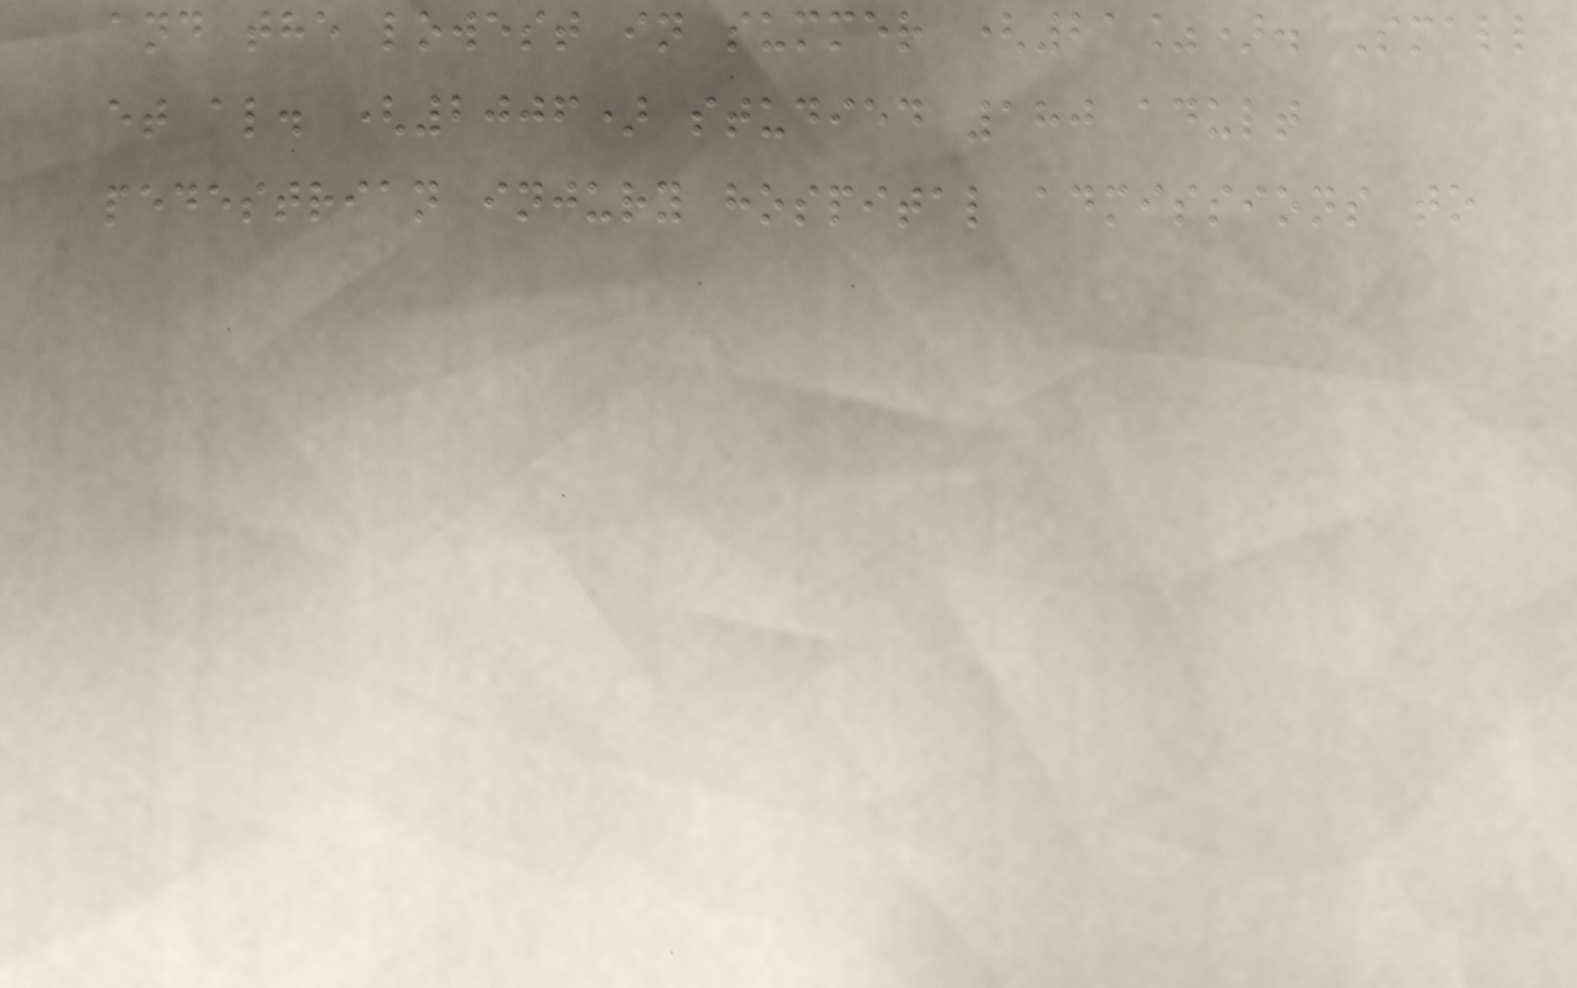and the lowest in summer (21%). Small
et al. (2006) studied 180 adult
pedestrian injury hospital admissions to
